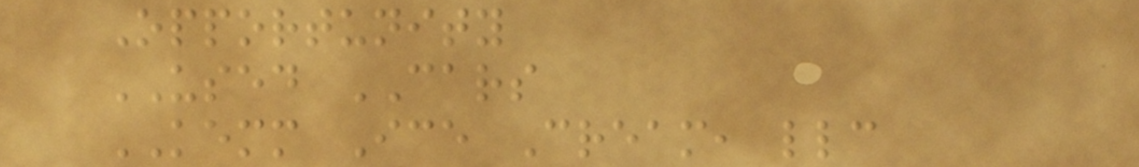Opportunity
USED CARS
KEMM Ice Cream, llc
